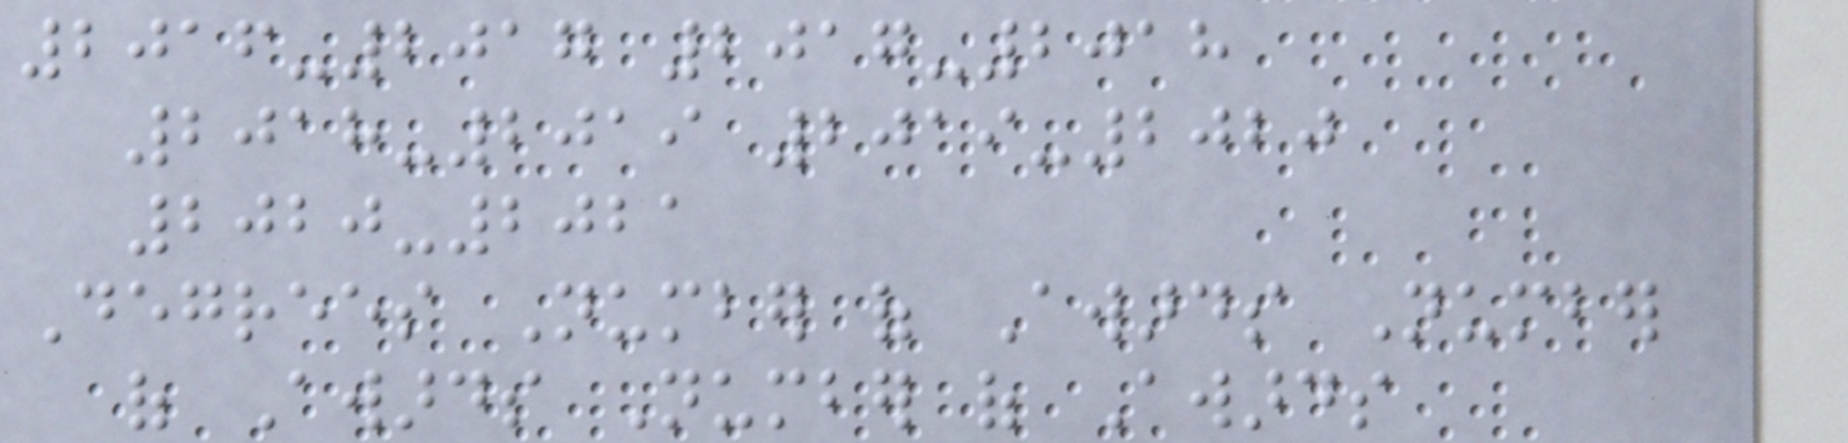2016-2017 2017-2018
2018-2019 2019-2020
2020-2021
Degrees Number of Awards Number
of Awards Number of Awards
